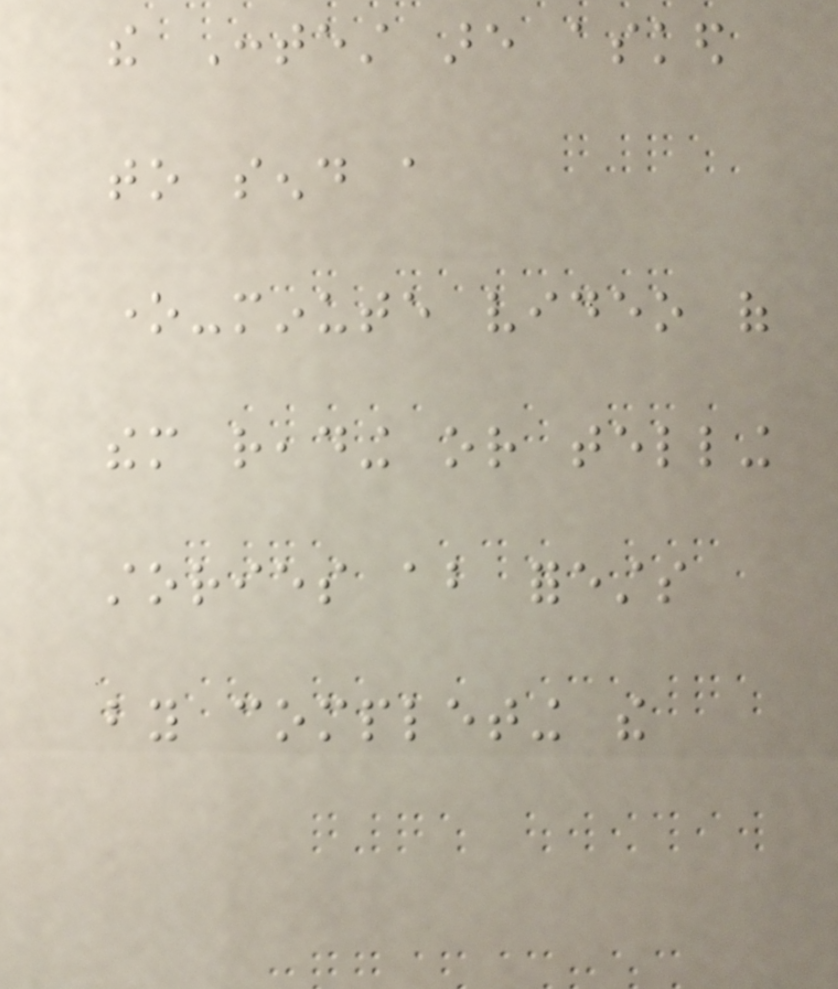the Contest are asked
to send a
one-minute video of
them reading or telling
stories about forests
by completing the
